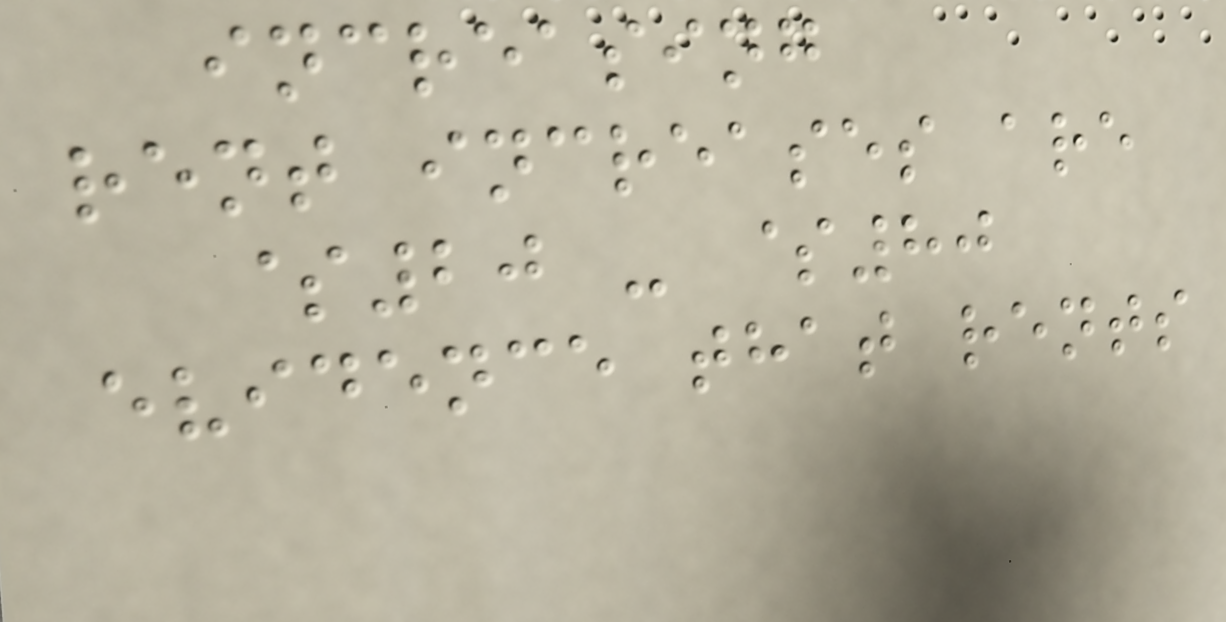increasing
rent increases are
$20 - $80
evidence that rents
